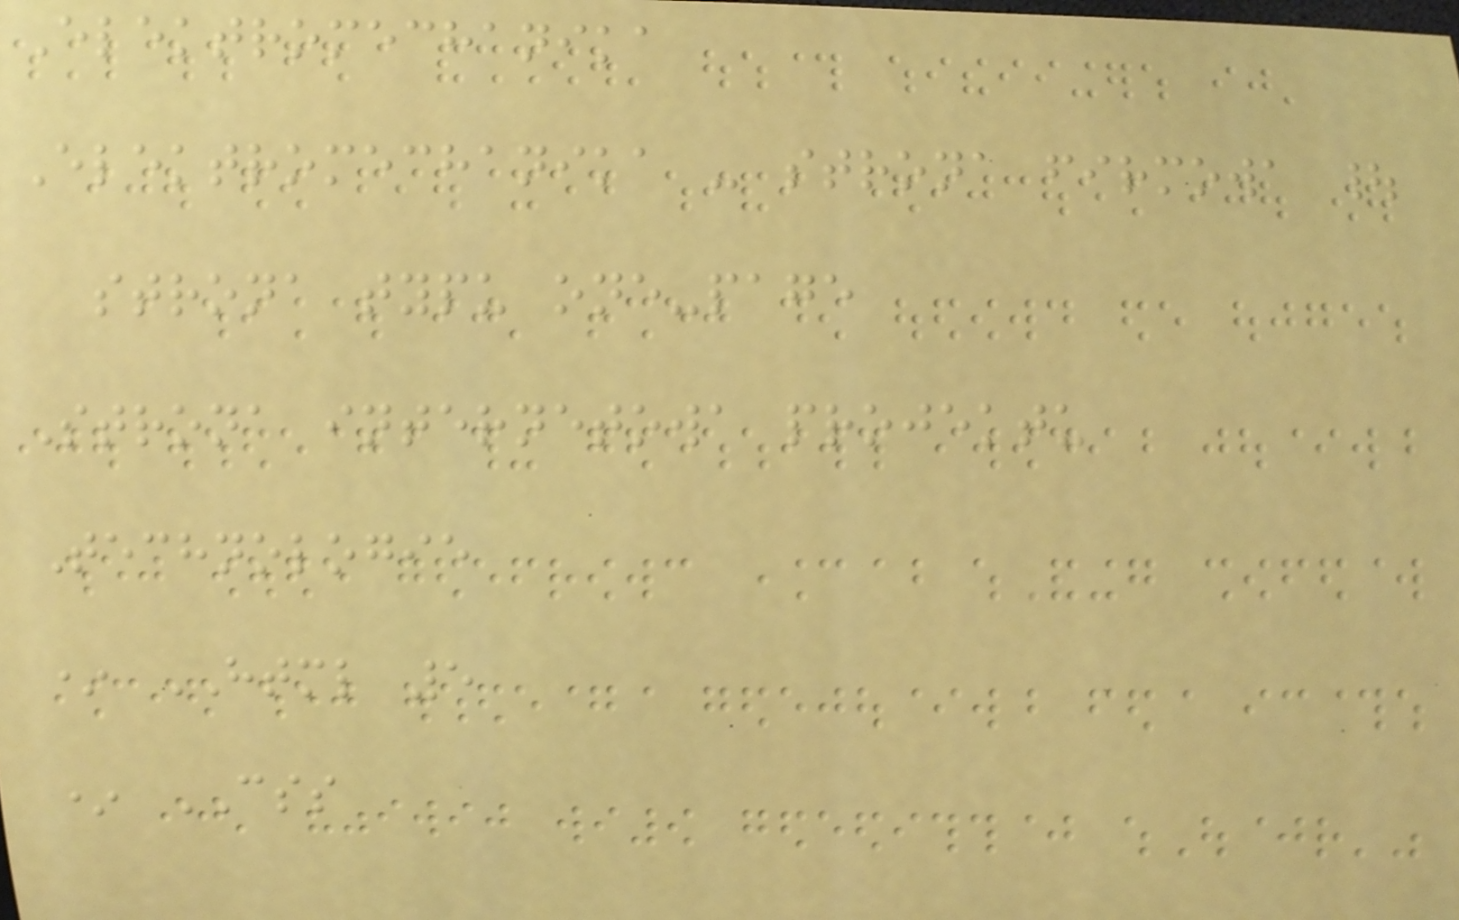Elektromechanika
Elektromechanika - strona firmowa |
strona typu one-page
Strona internetowa projektu
Technologie
* HTML 5
* CSS
